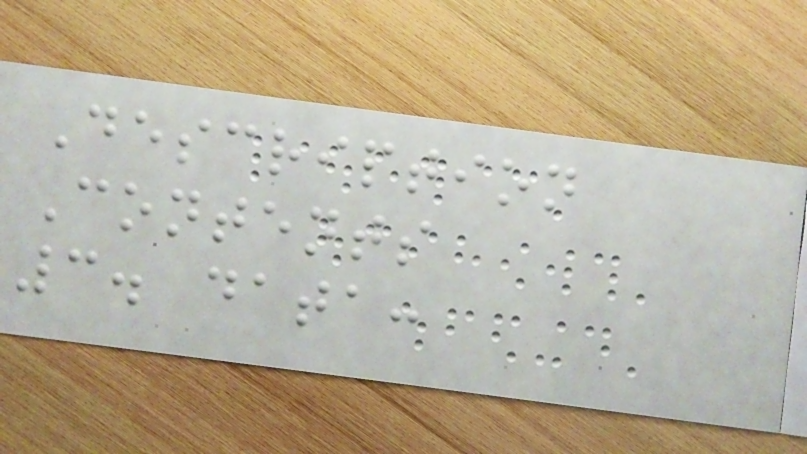Description
Contents
3. data:
